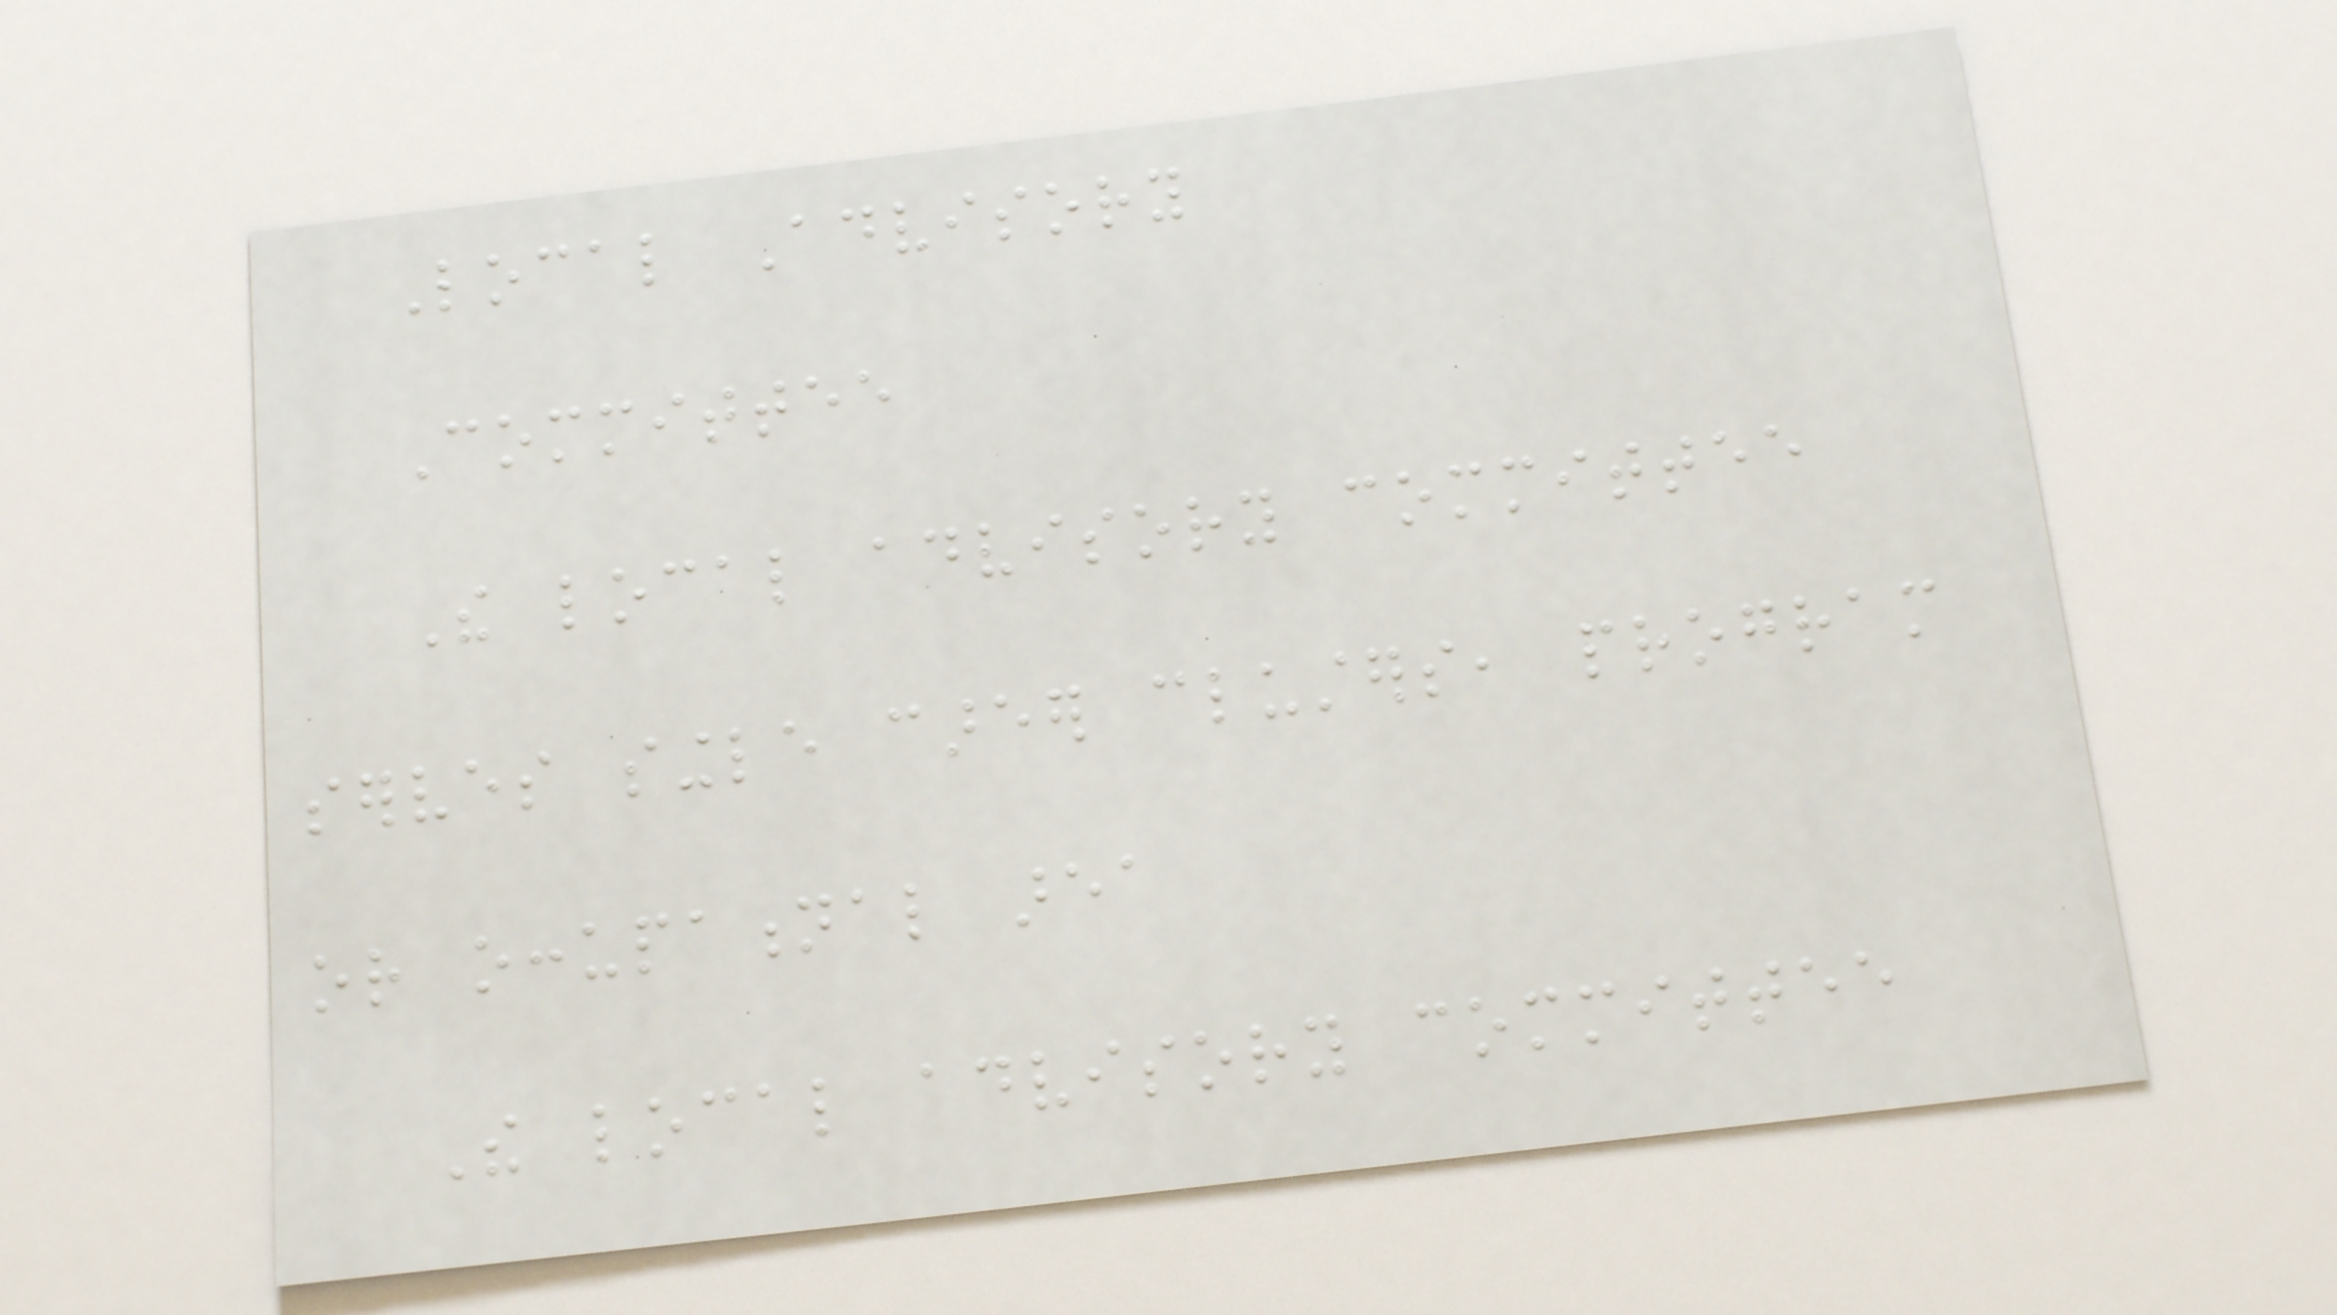Local Advisory
Committee
The local advisory committee
serves single career clusters, program
or occupational area
The local advisory committee
